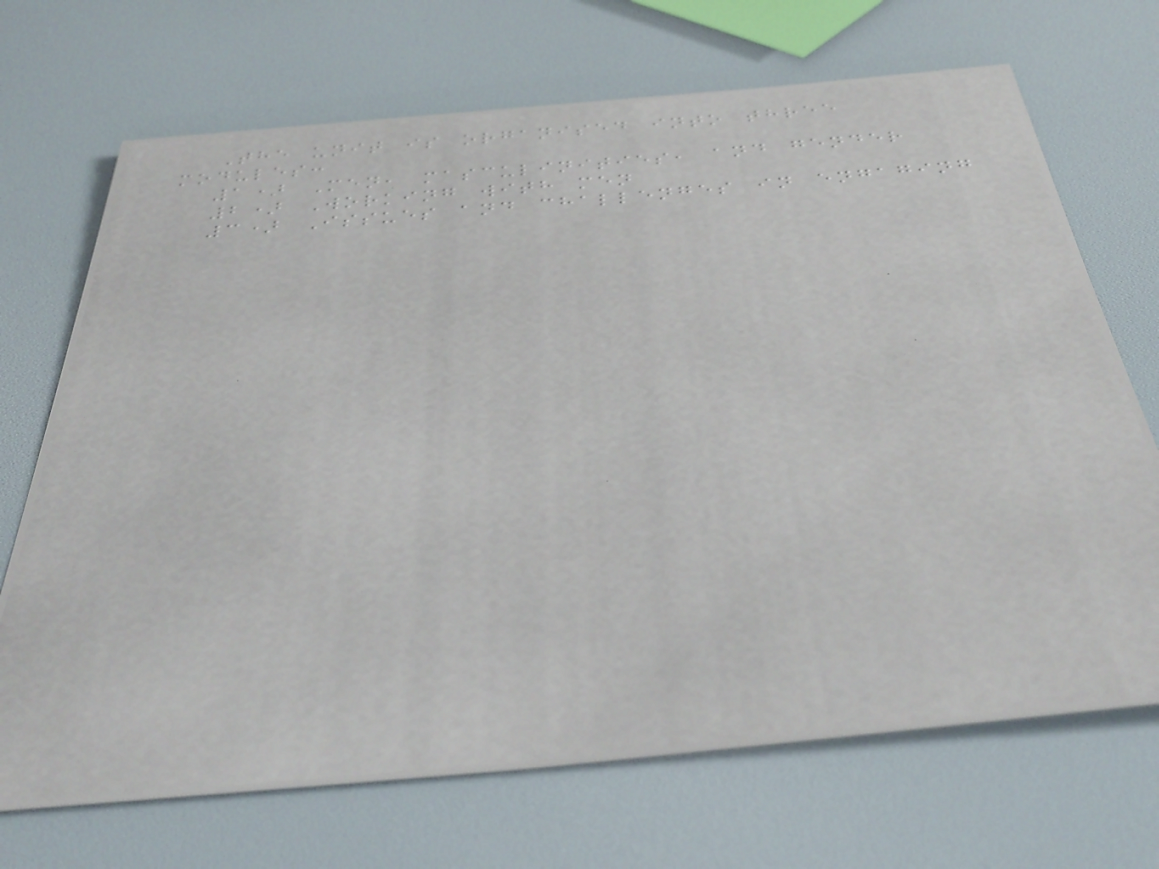The unit is organised into three
modules:
1) Men, masculinities, and gender
2) Working with men
3) Issues and challenges in engaging
